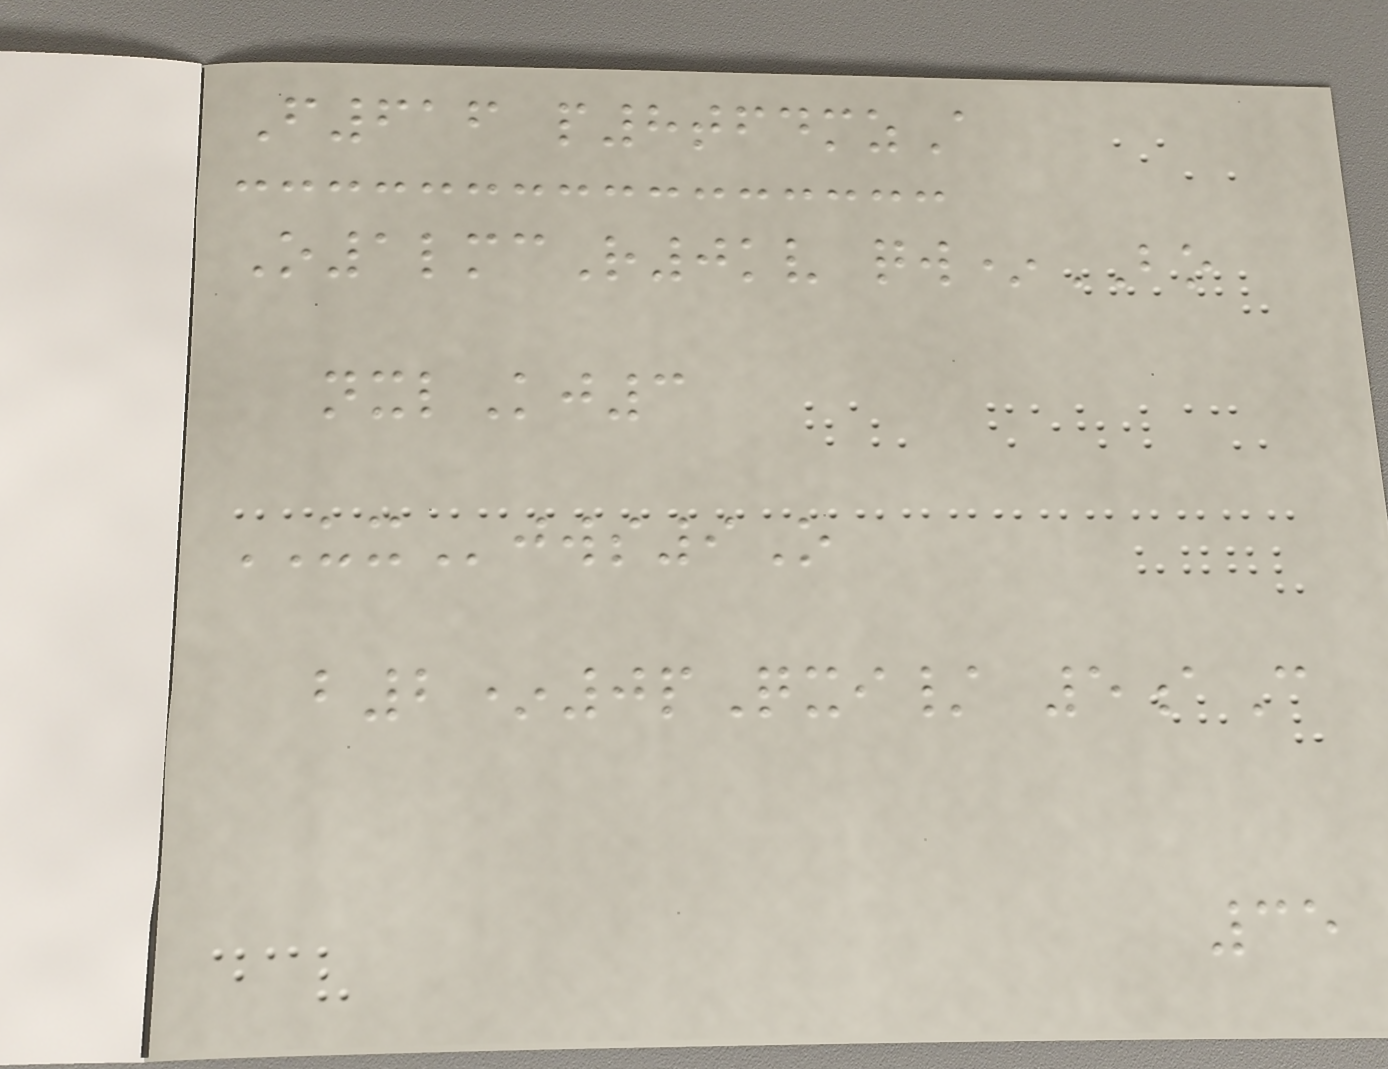F616 p8tfdmzA
O1lmcR0kv qw*BO
nxlKj3
UXjws9O
b2*0pQxi/ 5aC
35
